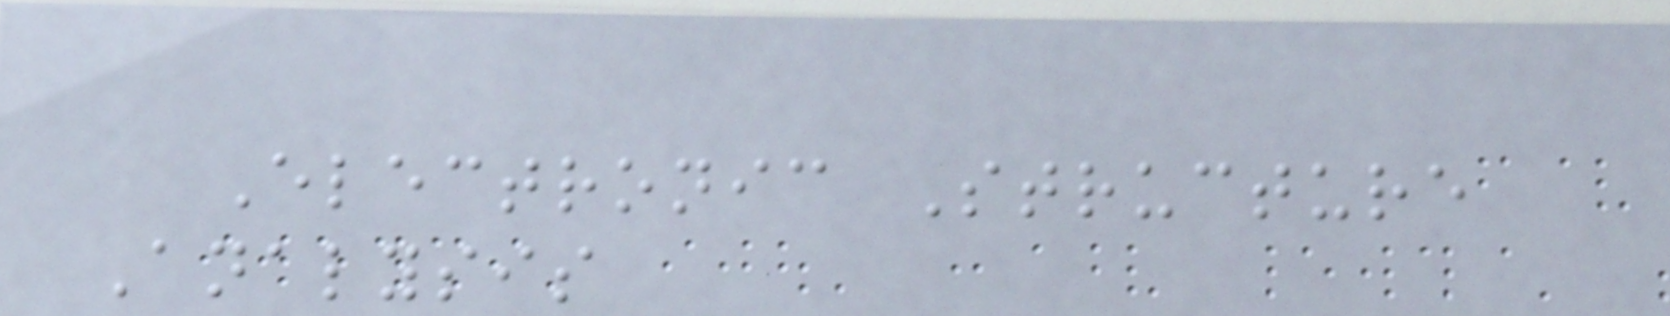Electronic Structure
Analysis
